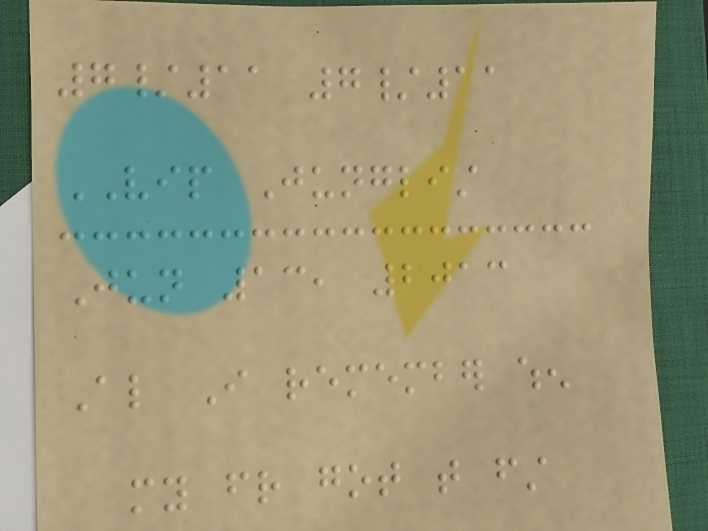7/11 7/11
VIP Junglist
Jun 13, 2013
Also I remember when
my friend got that first
